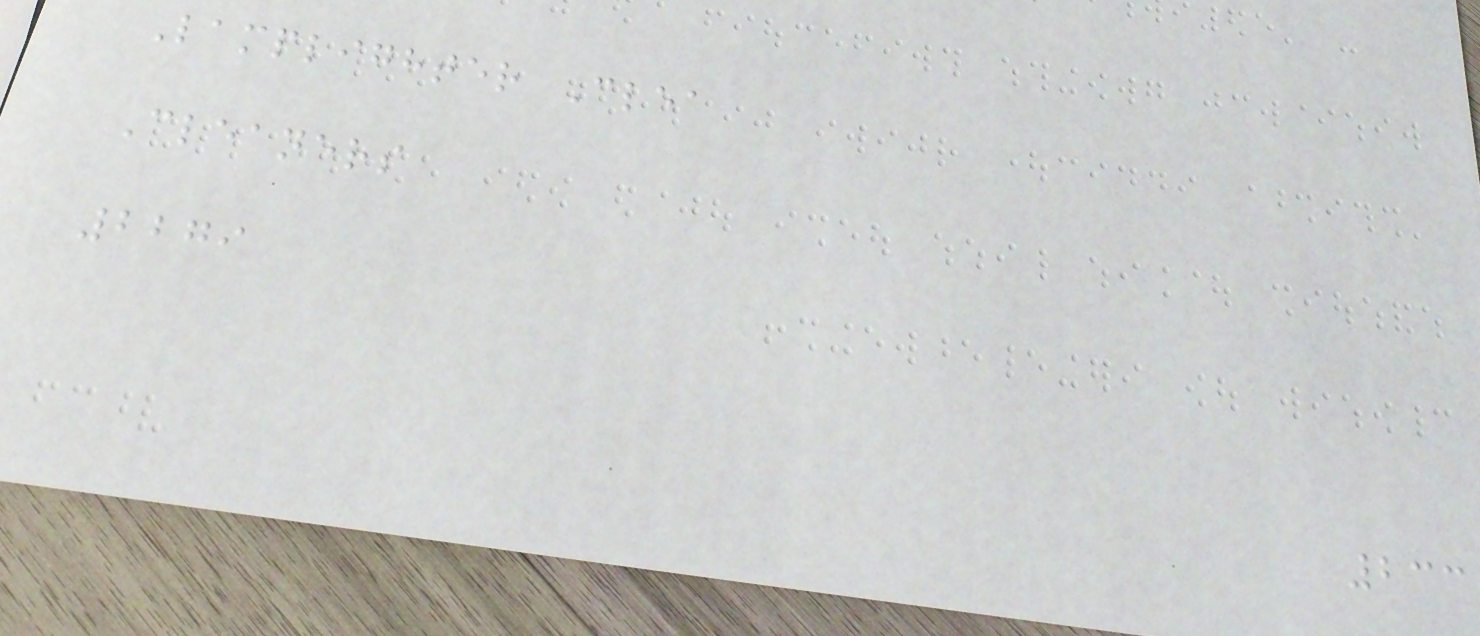Lamplighter Clea
Cleaners
2279
233
